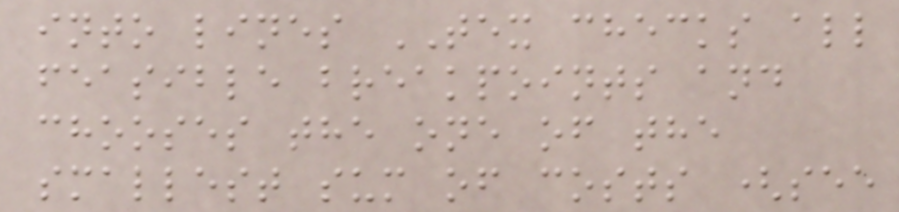into lines TEX checks all
feasible breakpoints and
chooses the one of the
smallest sum of costs (see
